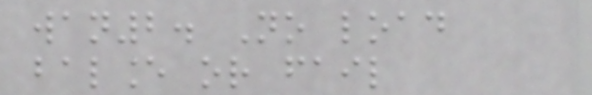wan2. No load
balance or fail
